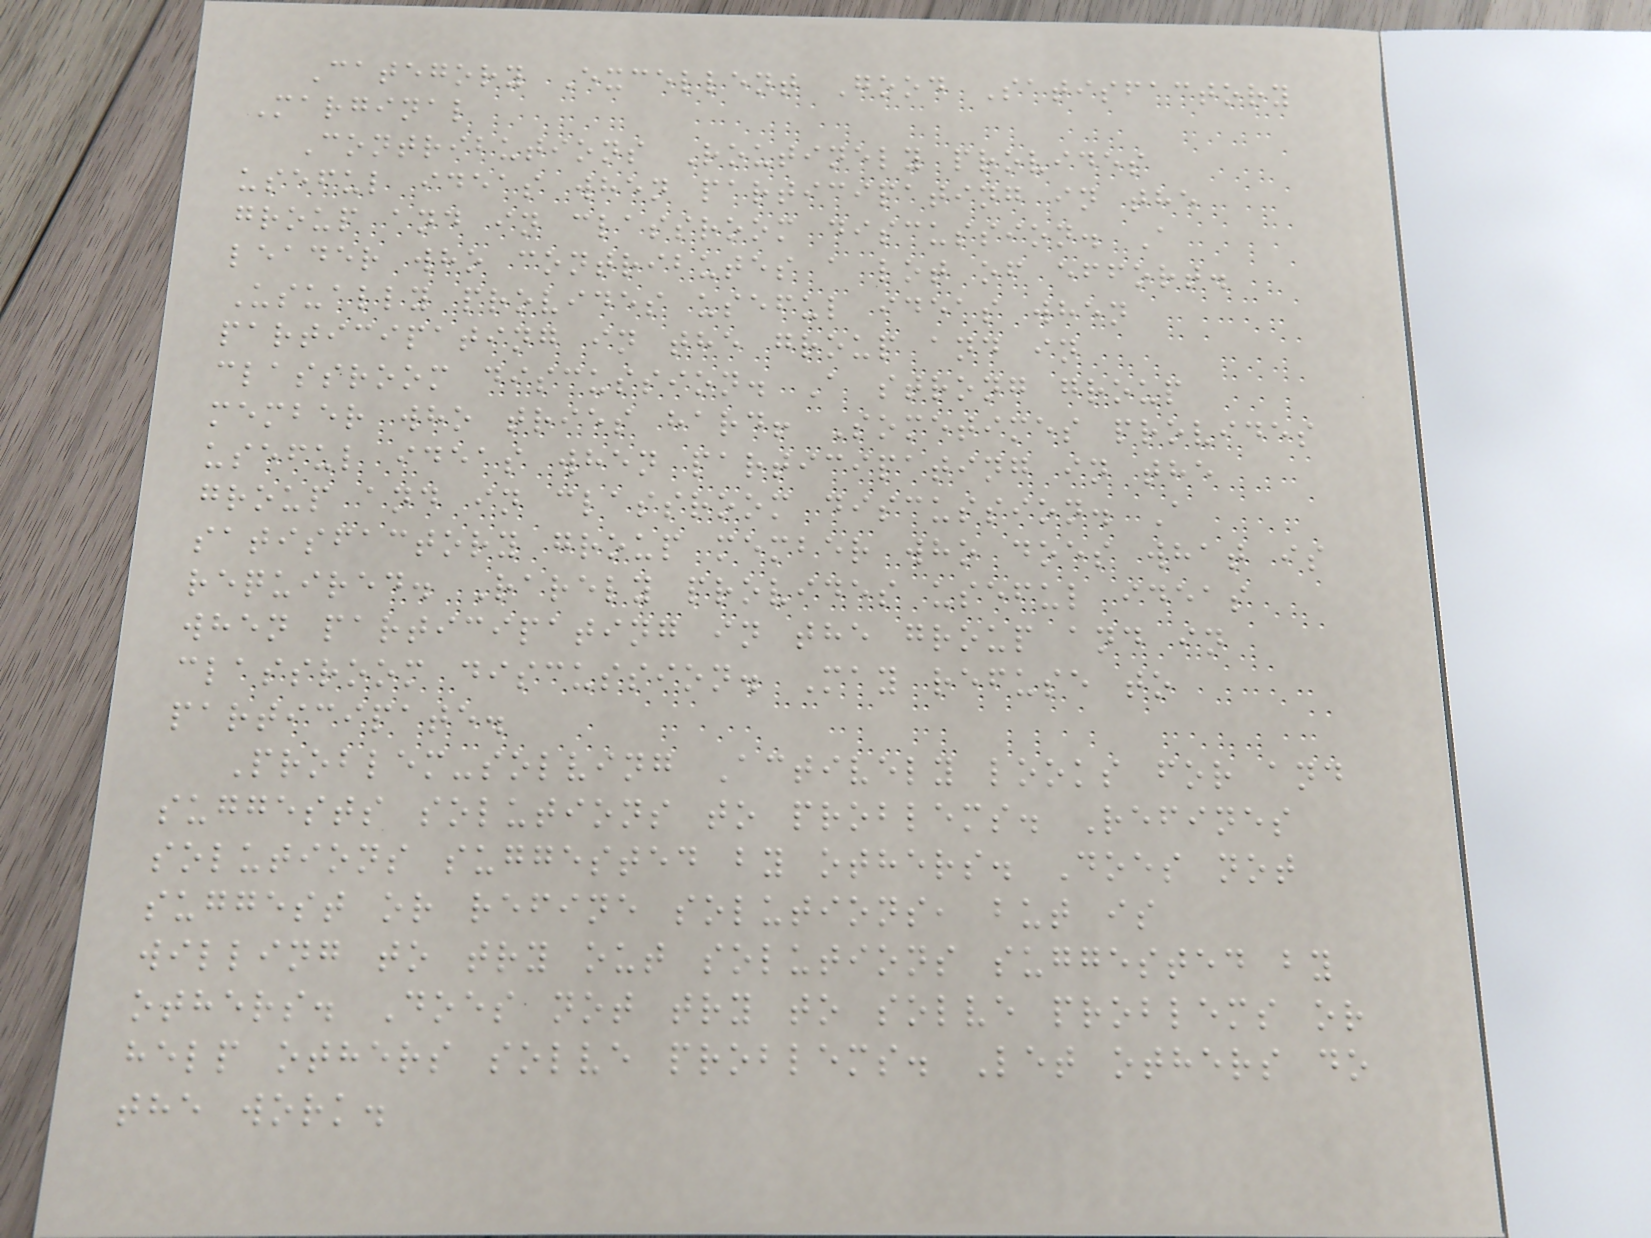Category Excellent Good Satisfactory
Marginal
Contributions Routinely provides
useful ideas when participating in the
group and in classroom discussion. A
leader who contributes a lot of effort.
Usually provides useful ideas when
participating in the group and in
classroom discussion. A strong group
member who tries hard! Sometimes provides
useful ideas when participating in the
group and in classroom discussion. A
satisfactory group member who does what is
required. Rarely provides useful ideas
when participating in the group and in
classroom discussion. May refuse to
participate.
Problem-solving Actively looks for and
suggests solutions to problems. Refines
solutions suggested by others. Does not
suggest or refine solutions, but is
willing to try out solutions suggested by
others. Does not try to solve problems or
help others solve problems. Let others do
the work.
